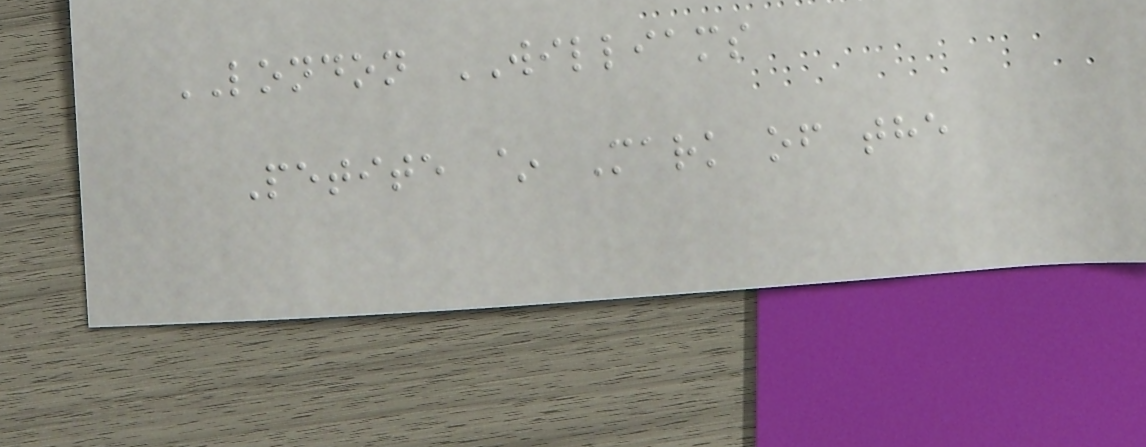LONDON WILLIAMS
Petite ~ Mark of the
